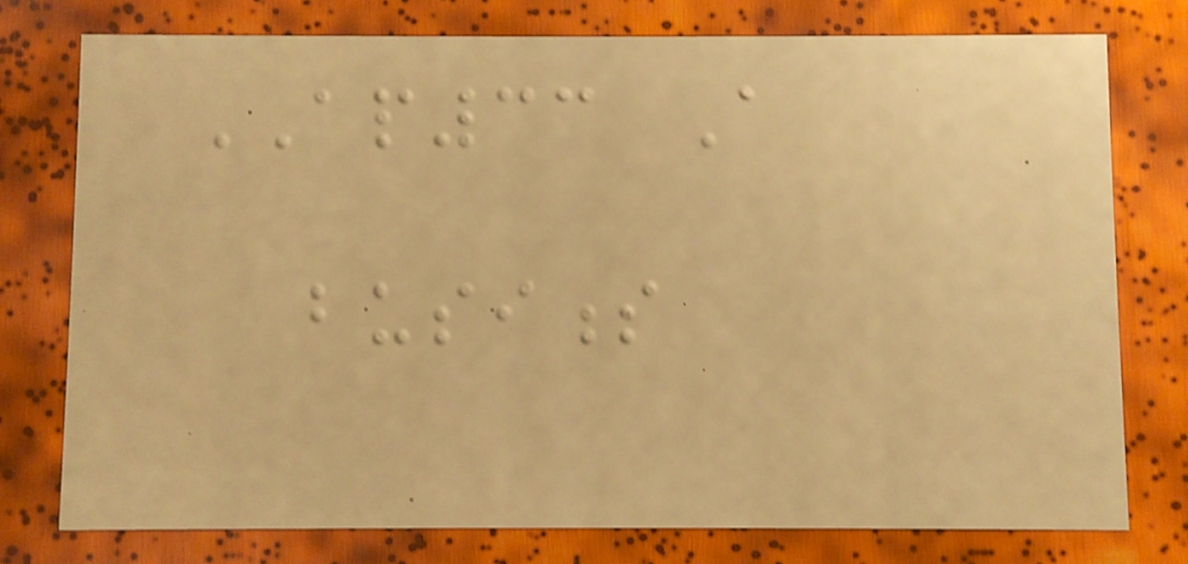AP33 A
business
